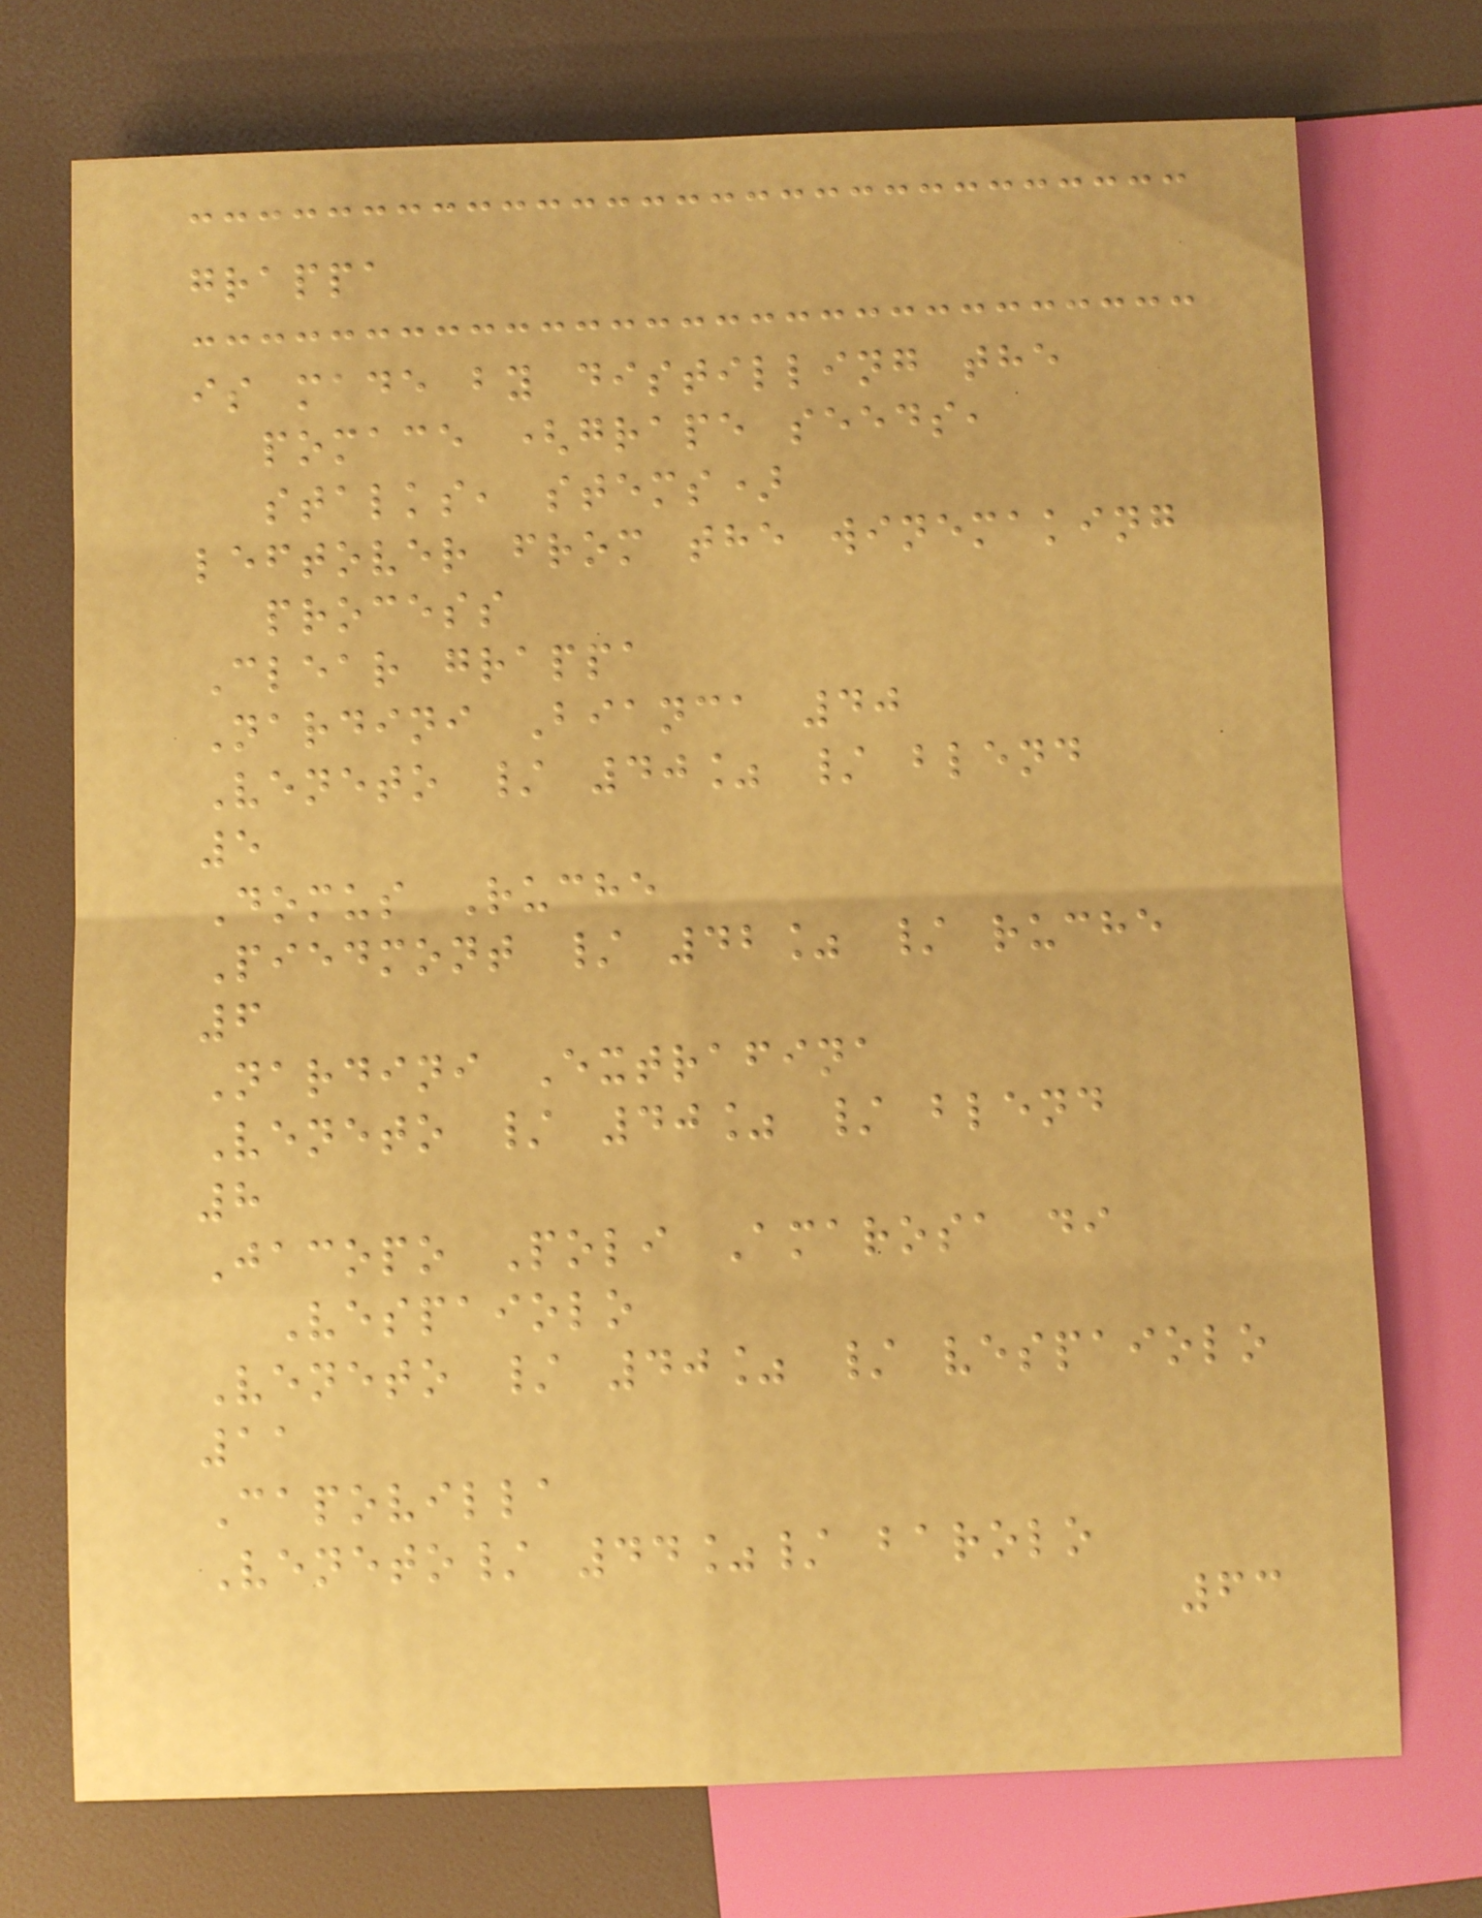grappa
is made by distilling the
pomace (grape seeds,
stalks, stems)
leftover from the winemaking
process
Clear grappa
Nardini Bianca 40
Veneto / 40% / blend
5
Domus Ruche
Piedmont / 42% / ruche
6
Nardini Extrafina
Veneto / 40% / blend
8
Jacopo Poli Amarosa di
Vespaiolo
Veneto / 40% / vespaiolo
11
Capovilla
Veneto/ 44%/ barolo
63
